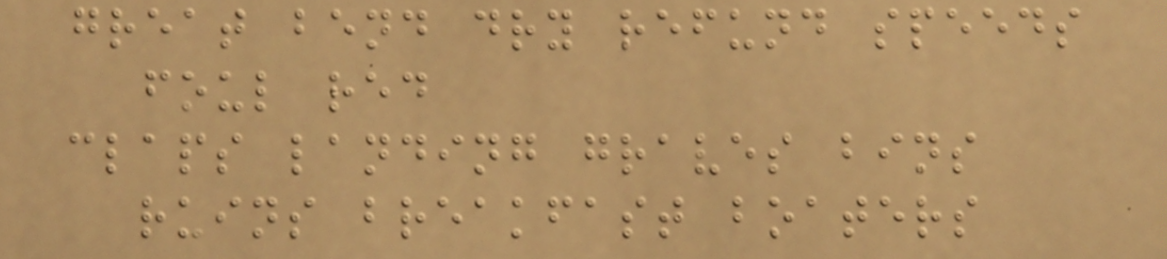great bend dry refund speeds
foul red
claps landing graves bins
ruins breakfast boaters
